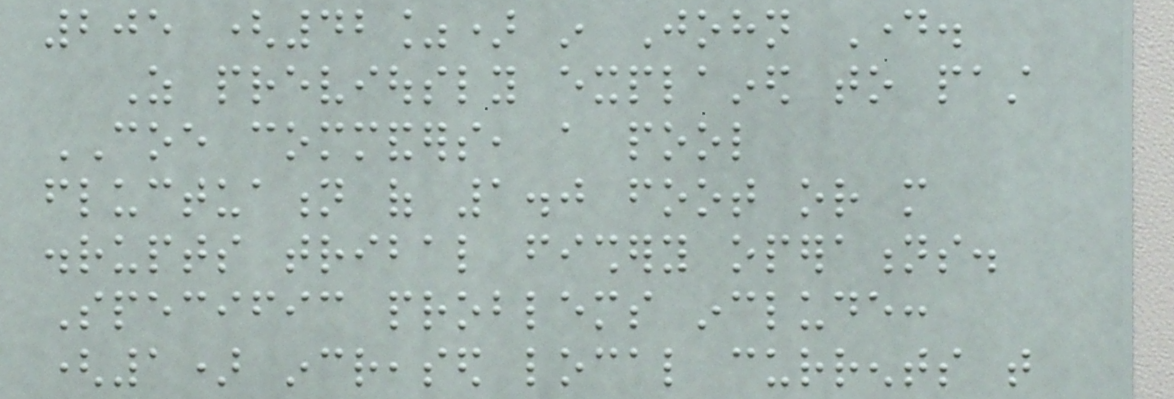205 (42%) in John Day.
As previously explained to past
COE commanders, a pool
fluctuation of 1.0 foot or more
disrupts tribal fishery operations.
Specific problems include:
(1) increased local currents that
